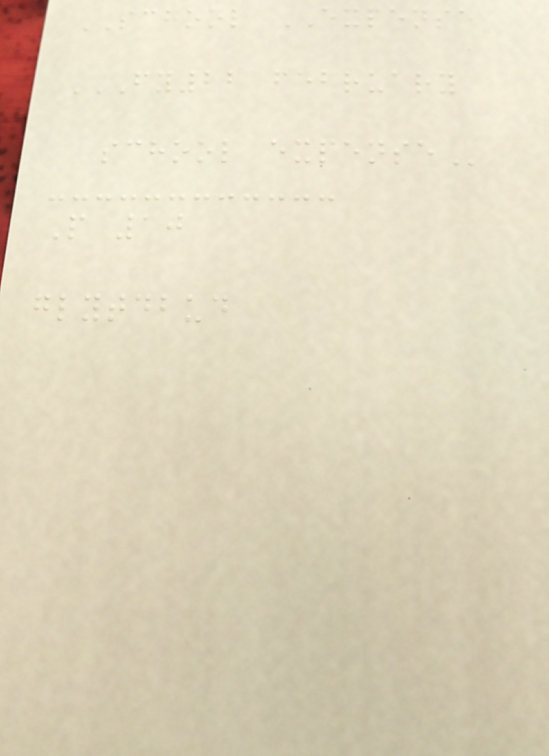SCHOOL EXPENSE
FY22 FEBRUARY
SCHOOL EXPENSE
P 10
glytdbud
